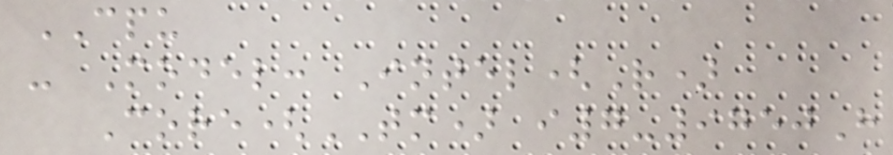CPU
- Model: Intel(R)
Core(TM) i7-9750H
